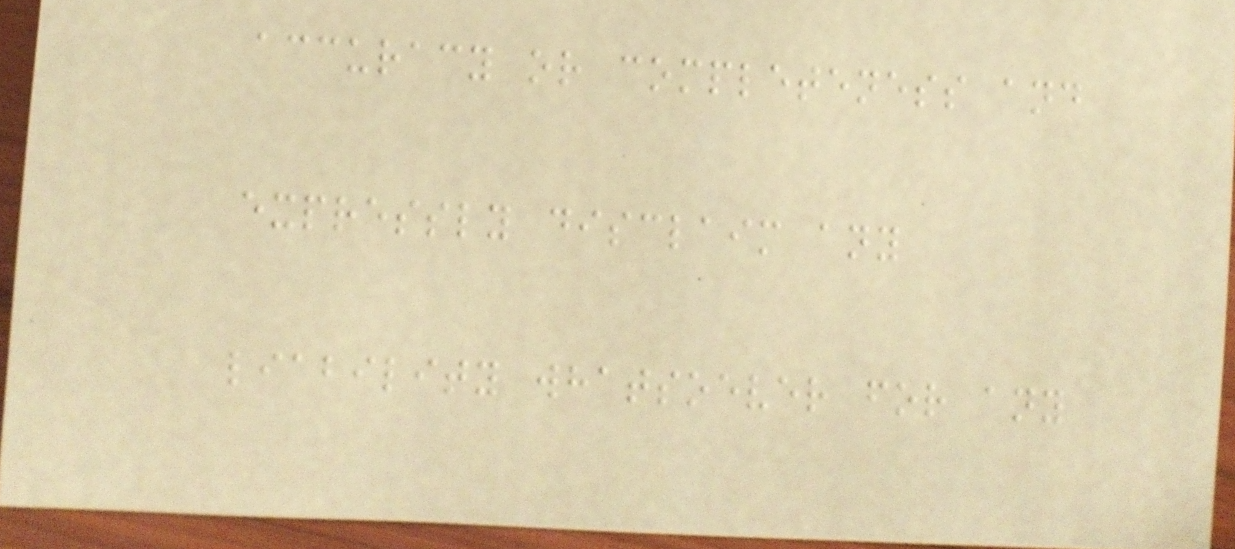accuracy or completeness and
expressly disclaim any
liability whatsoever for any
